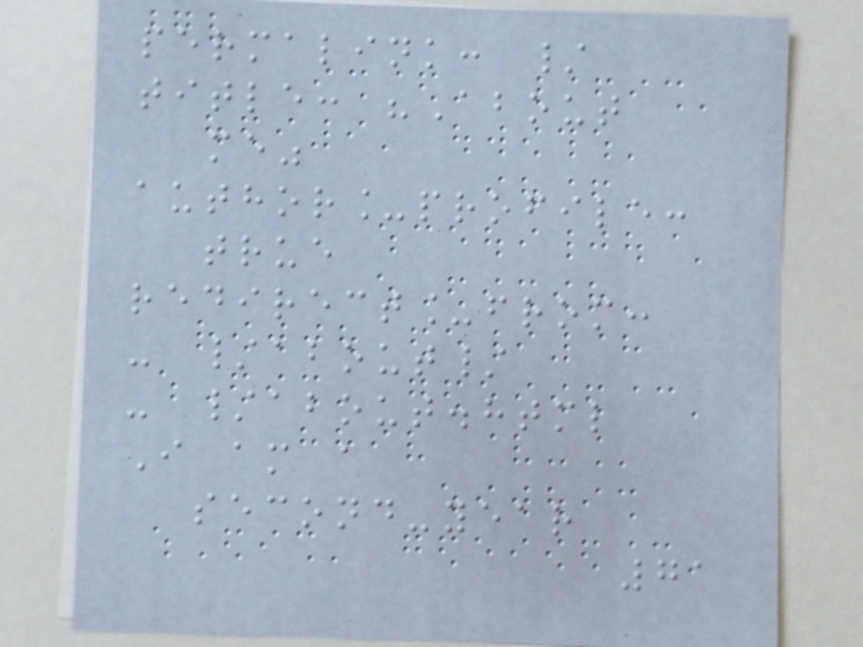permalink: /
title: "About
me"
author_profile:
true
redirect_from:
- /about/
- /about.html
I am a
second-year
71
